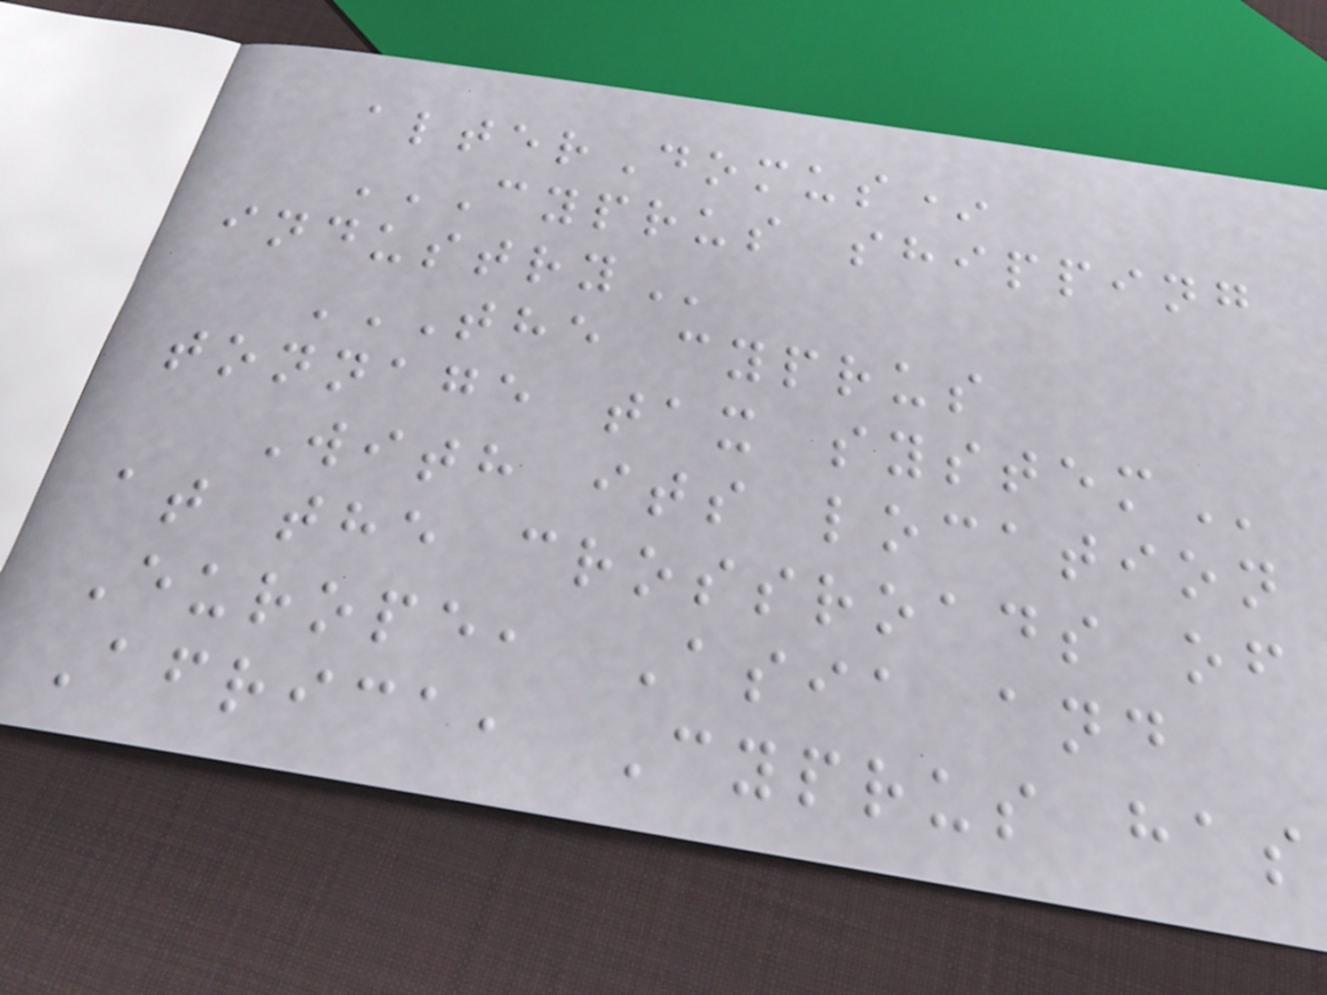alterDomus*
CYPRUS SHIPPING
INDUSTRY
THE CYPRUS
TONNAGE TAX SYSTEM
With its location
at the crossroads of
Europe, Asia and
Africa, Cyprus has
